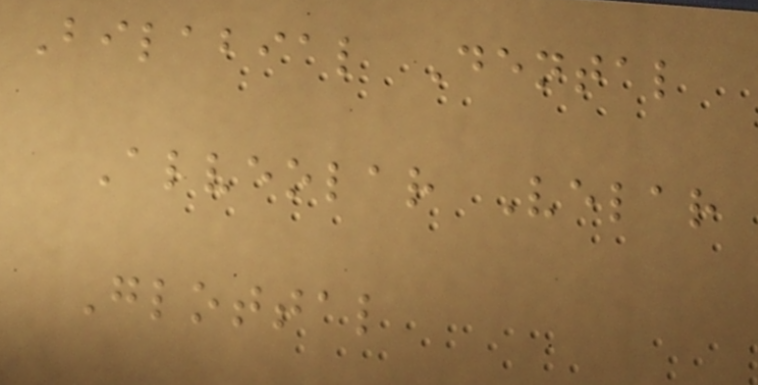Bilabial Dental
Alveolar Velar
Glottal
